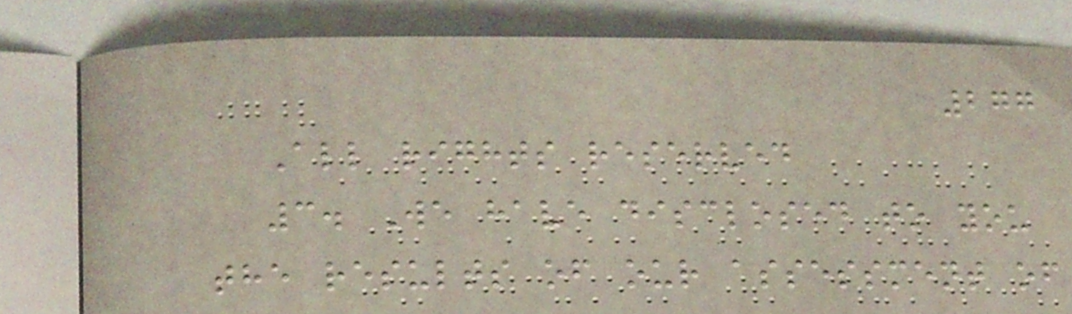277
All rights reserved
3. We have disclosed to you
the results of our assessment of
